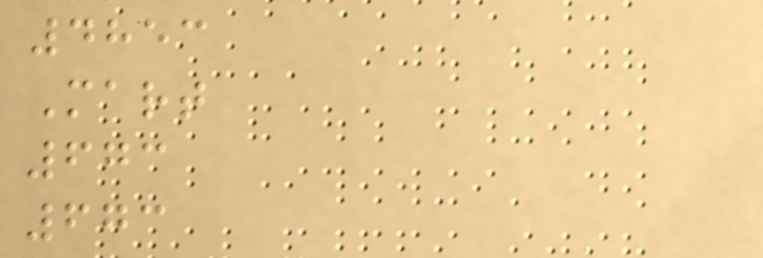4853
Mart
673
673
